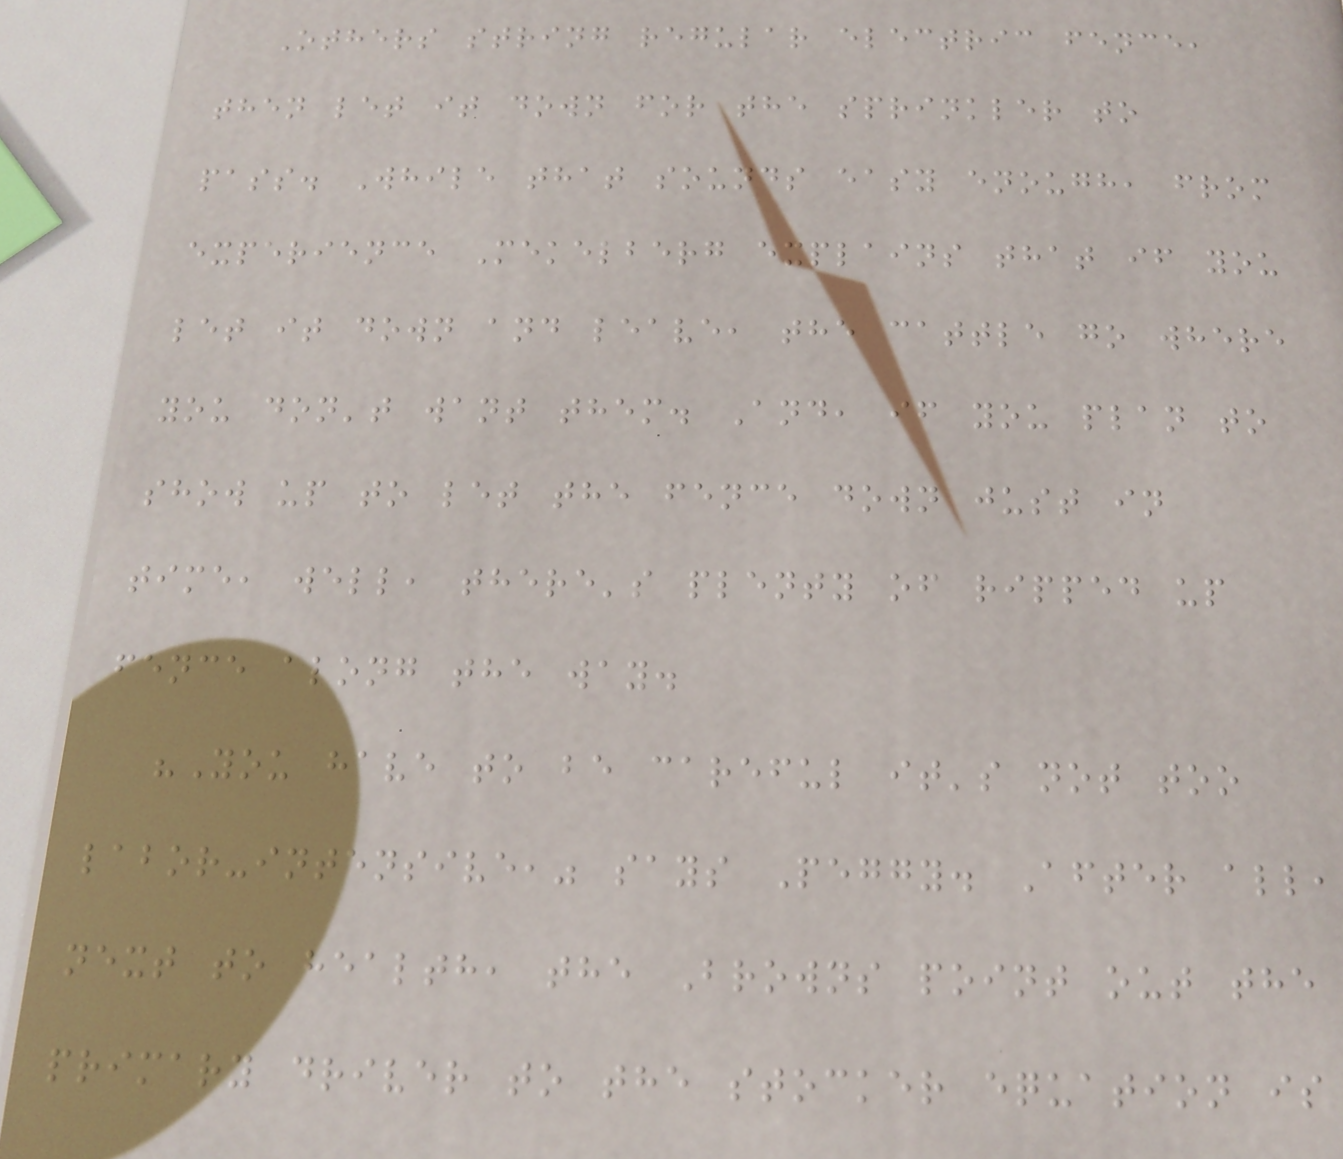Others string regular electric fence,
then let it down for the sprinkler to
pass. While that sounds easy enough, from
experience Mekelberg explains that if you
let it down and leave, the cattle go where
you don't want them. And, if you plan to
show up to let the fence down just in
time, well, there's plenty of ripped up
fence along the way.
"You have to be careful it's not too
labor-intensive," says Peggy. After all,
next to health, the Browns point out the
primary driver to the stocker equation is
